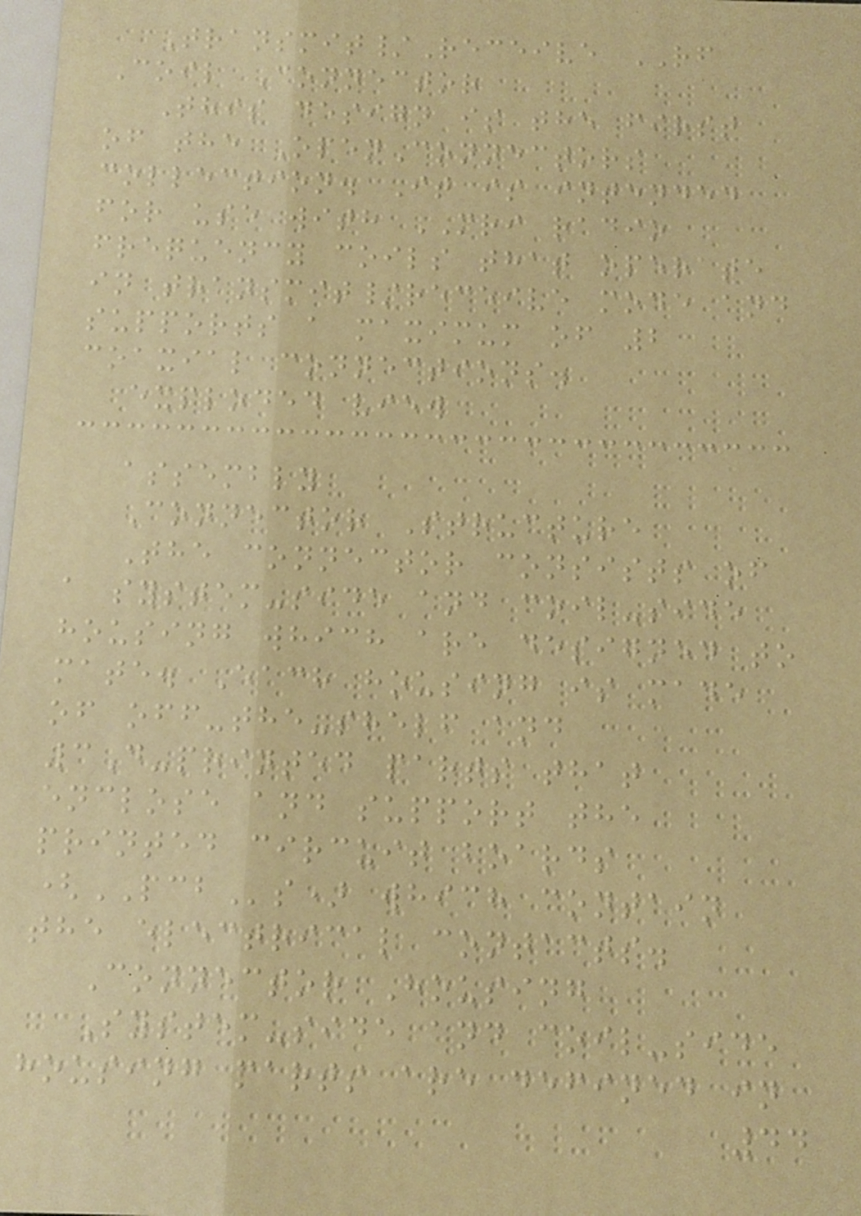Transmit/Receive RF
Coil Connector
This design is the first
of the OpenConnectors
collection. It is intended
for use with MRI radio
frequency coils that operate
in transmit/receive mode and
supports a maximum of 2
coaxial connections.
exploded view
assembly
Connector Structure
The connector consists of
a system-side and coil-side
housing which are designed to
mate. Each housing is made
of off-the-shelf and
3D-printed parts that
enclose and support the
printed circuit boards
(PCBs) which contain
the electrical contacts.
Connector Housing
System-side and coil-side
housing parts are defined in
44
